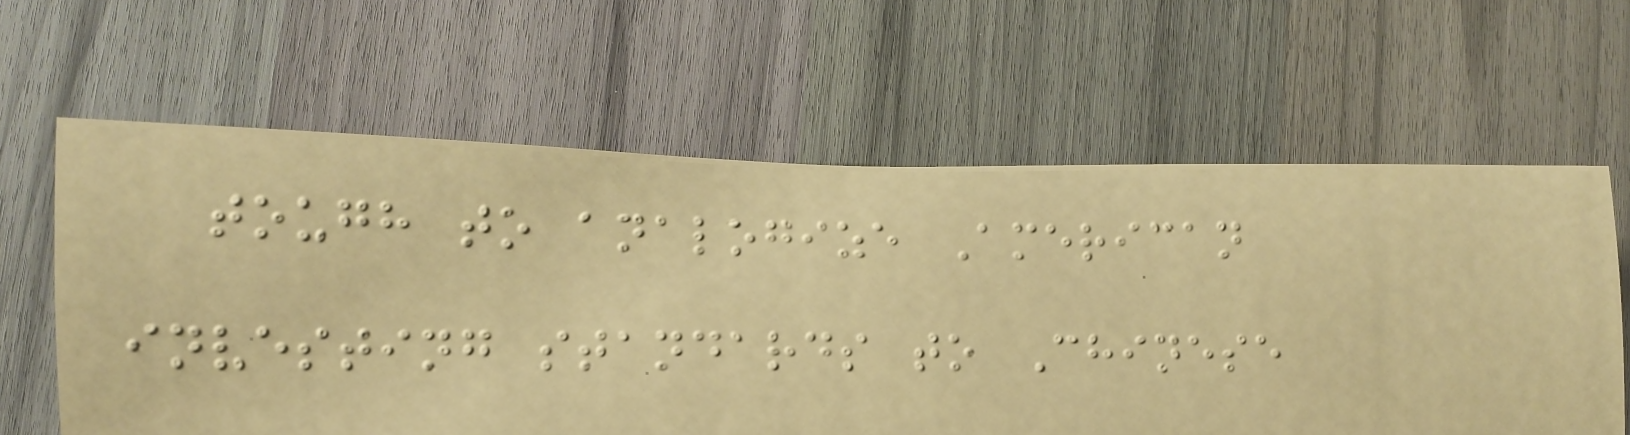tough to analogize American
investing standards to Chinese
